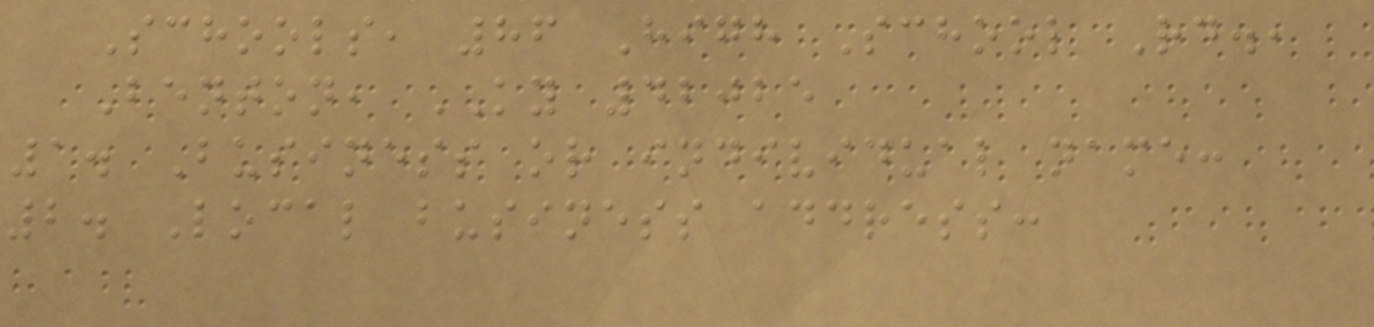Schools, 86 High School Rd.,
Benton, KY 42025
1. Business or individual name:
2. Local business address:
